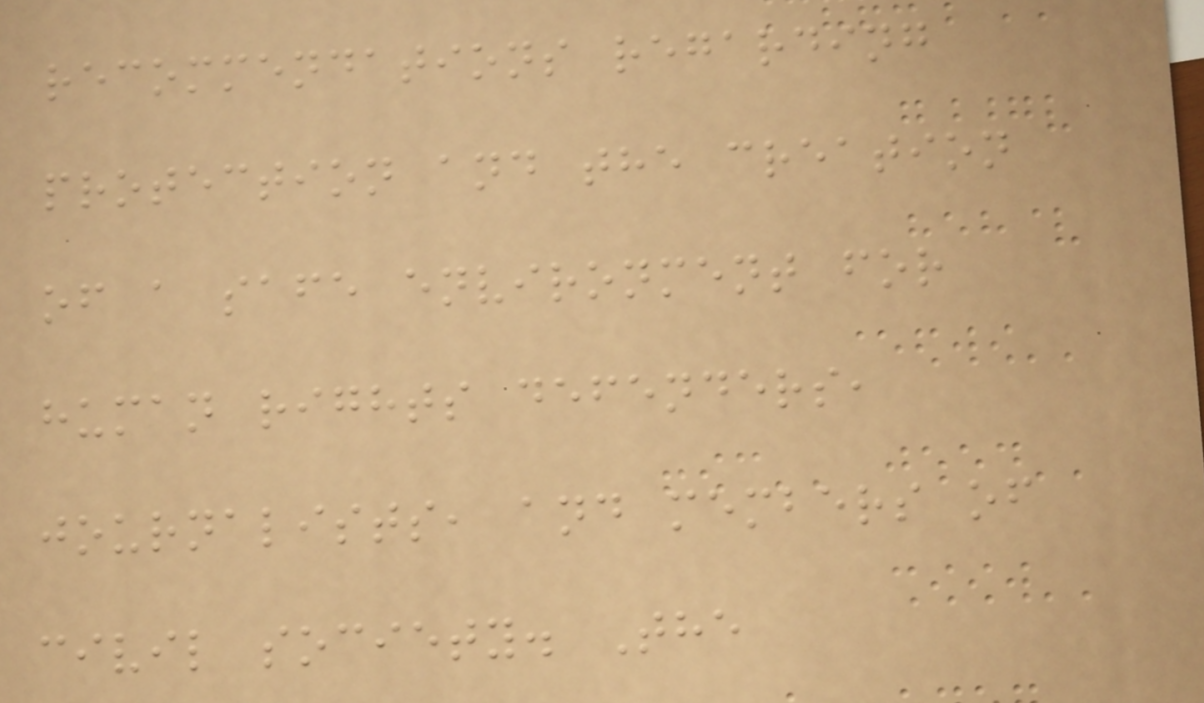recommendations regarding
protection and the creation
of a safe environment for
human rights defenders,
journalists, and members of
civil society. The
